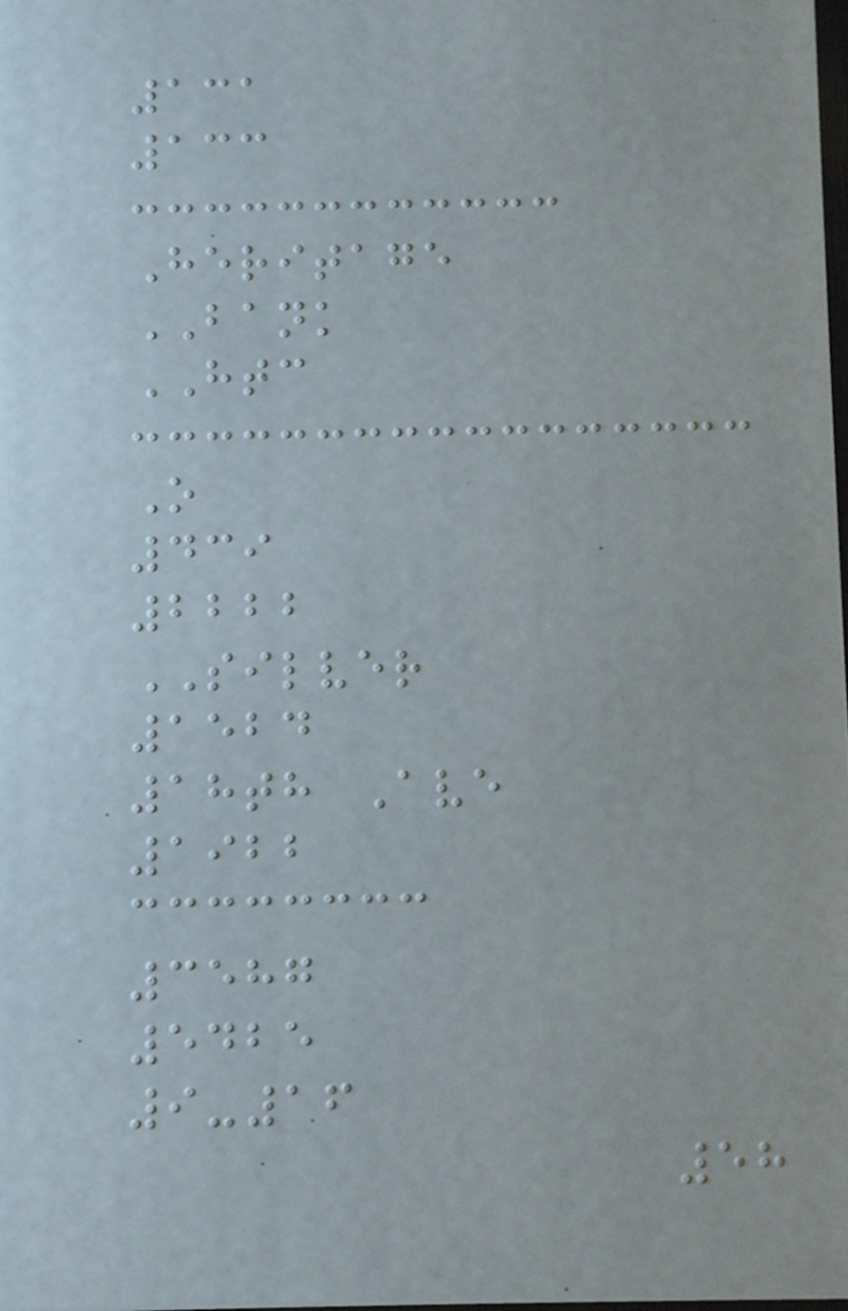131
133
Heritage
BANK
HTC
O
439
2222
SILVER
1524
18th Ave
1922
3587
5425
9-16
58
